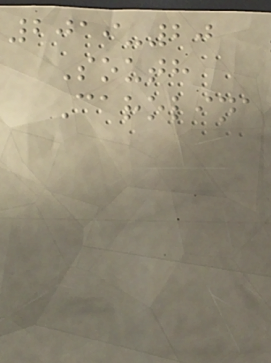2019-20
South
Carolina
